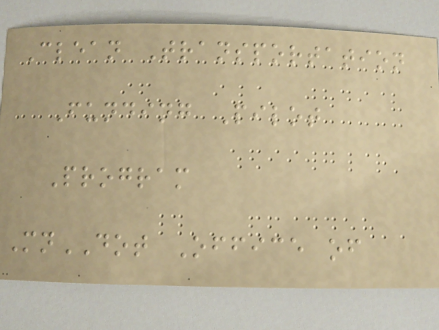Clean Transportation
Funding Pilot
Program
MnDOT Office of
